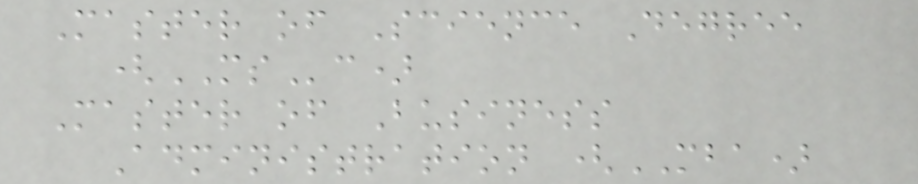Master of Science Degree
(MSc)
Master of Business
Administration (MBA)
